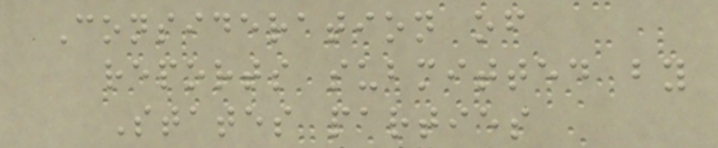Consideration of
reports submitted by
States parties
